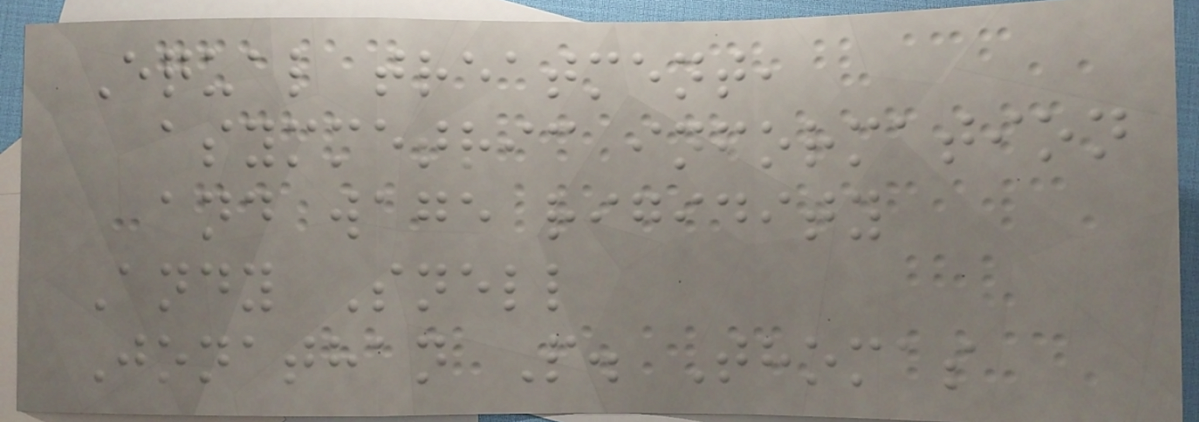Equal treatment,
asymmetric information
and wage rigidity
Andy Snell
Jonathan P. Thomas
